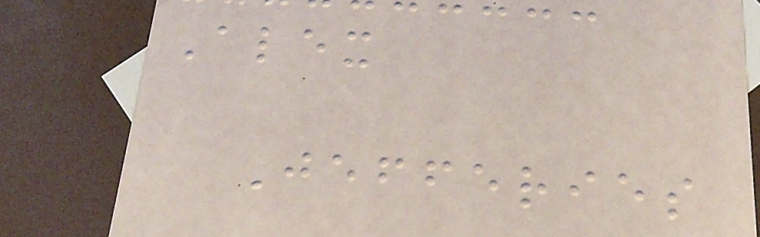Alex
Jefferies
